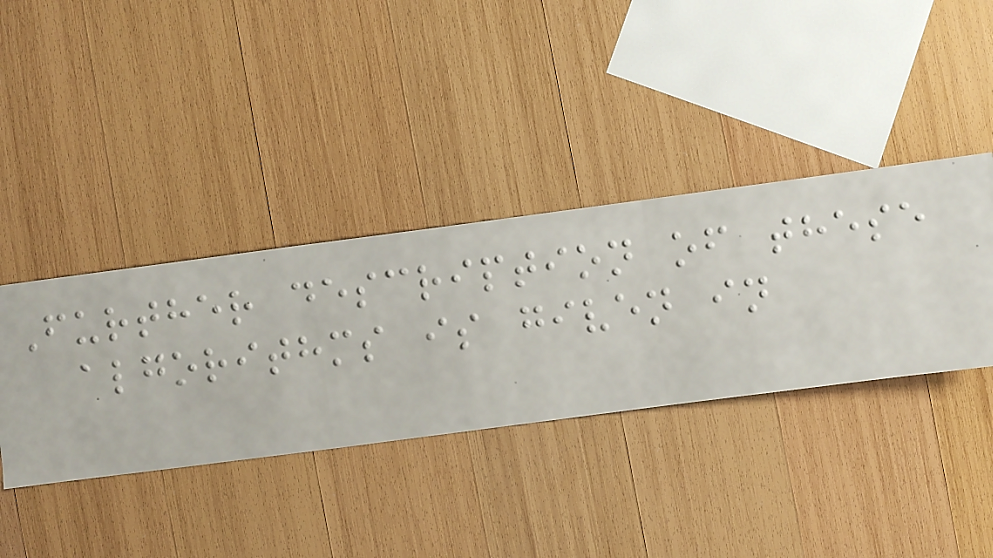Further description of these
algorithms is given in
